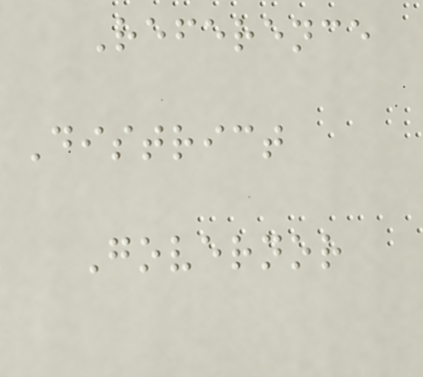Reference
District
Governor
